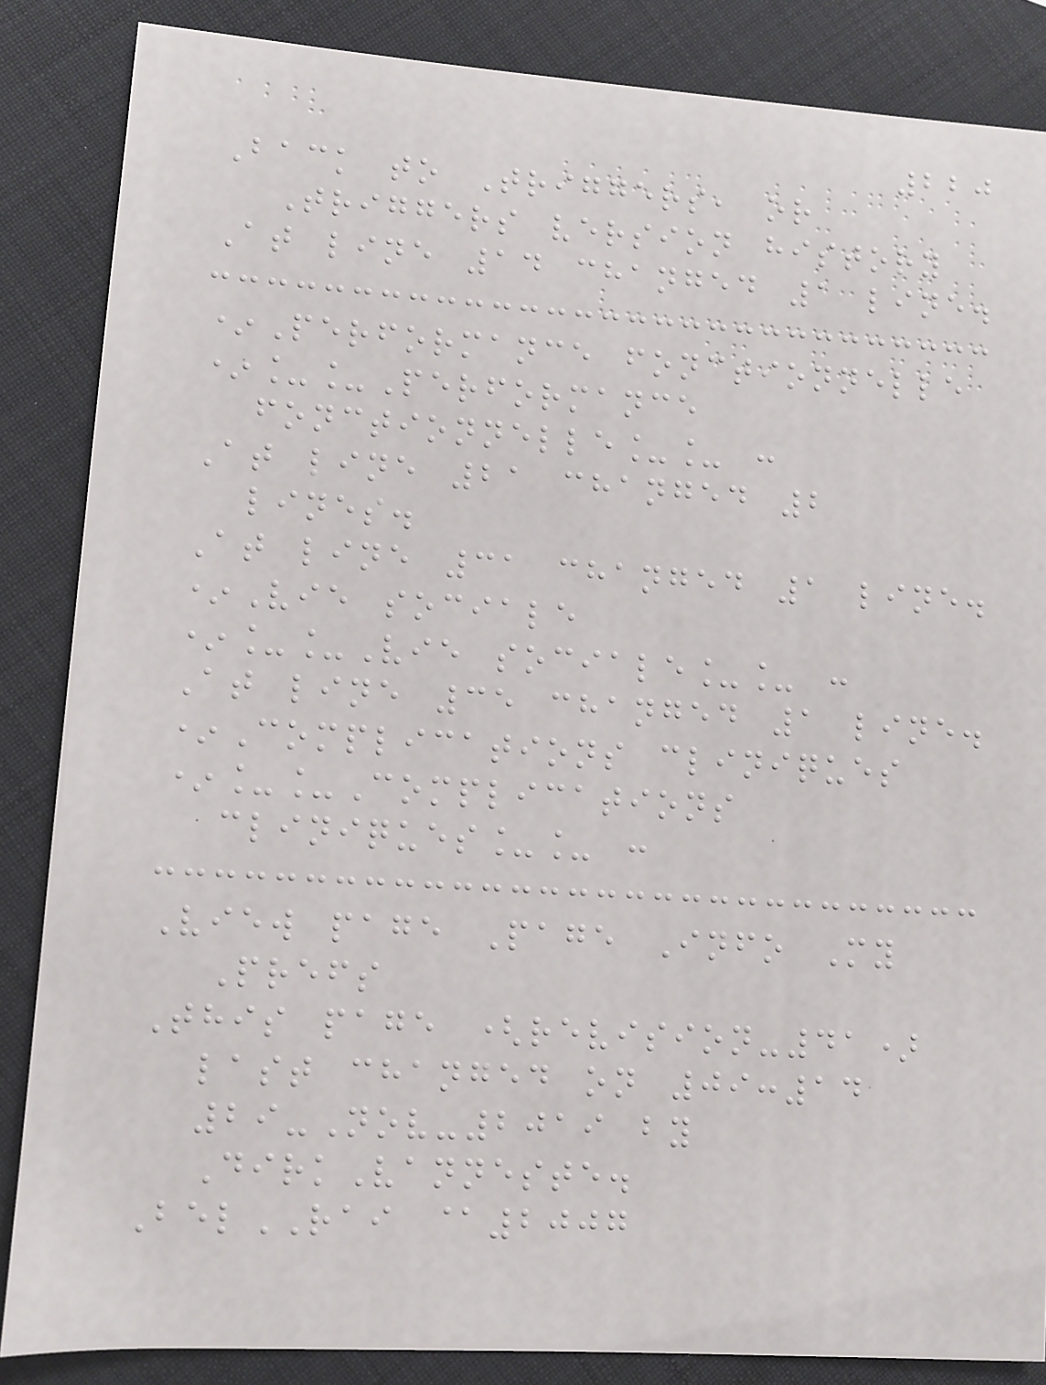220
Back to Triggers, or
Triggers version history
At line 14 changed 1 line.
*Performance fonctionnelle
*__Performance
fonctionnelle__ :
At line 21 changed 2
lines.
At line 31 changed 1 line.
*Vie sociale
*__Vie sociale__ :
At line 35 changed 1 line.
*Complications cliniques
*__Complications
cliniques__ :
View page Page Info My
Prefs
This page (revision-41)
last changed on 09:14
29-Nov-2019 by
DirkVanneste.
BelRAI @2007
